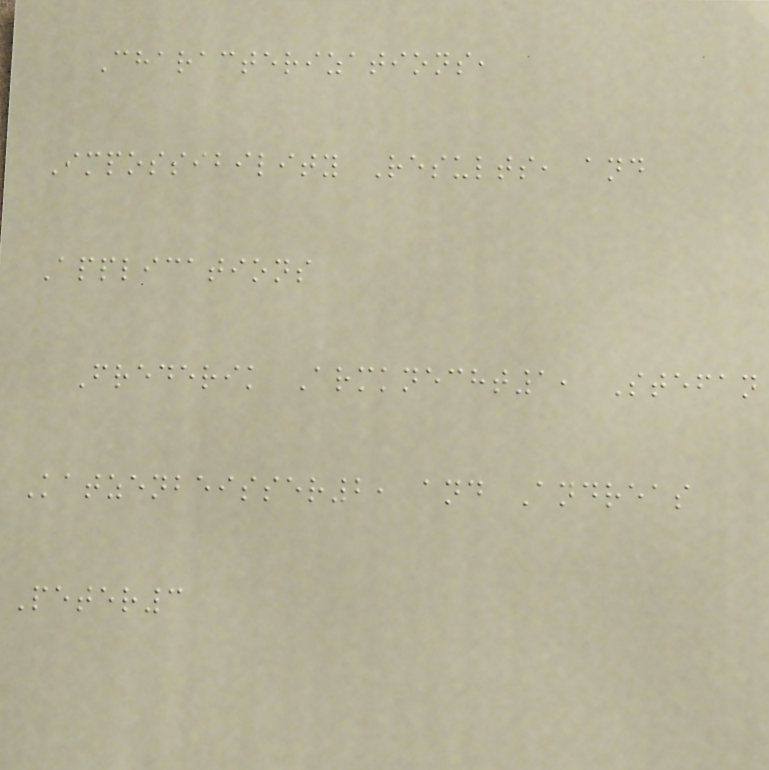Characterizations,
Impossibility Results, and
Applications
Frederik Armknecht1, Stefan
Katzenbeisser2, and Andreas
Peter3
